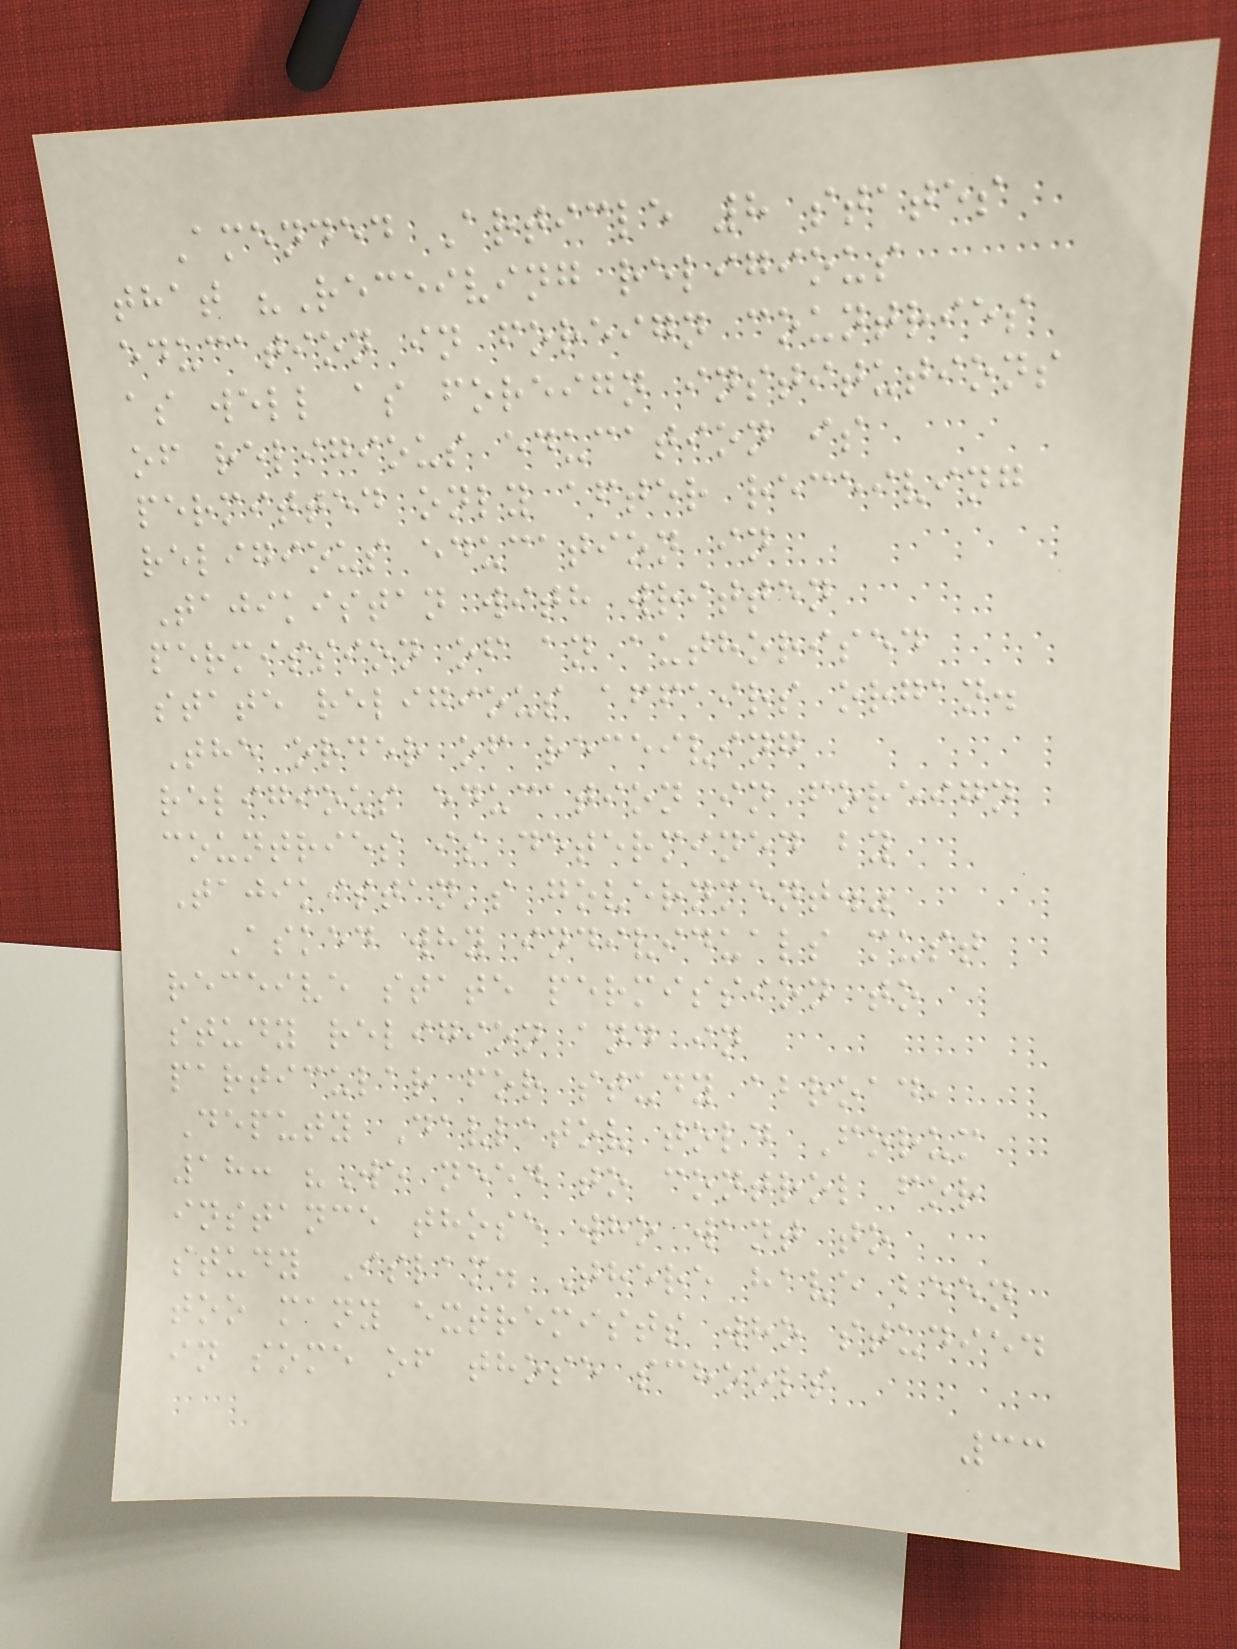Amended Article 8 states
that "Receiving religious
education in foreign countries
as well as foreign institutions
of religious education is
permitted only after receiving
religious education in
Tajikistan with written
permission of an authorised
state religious affairs organ.
The order of receiving
religious education in foreign
countries is determined by
Tajikistan's government."
Asked why individuals must
receive state permission to
study religion and in
particular for study abroad,
Deputy Davlatov told Forum
18: "We need to control for
instance those who want to
study Islam. There have been
too many extremists who studied
in some of those schools
33
